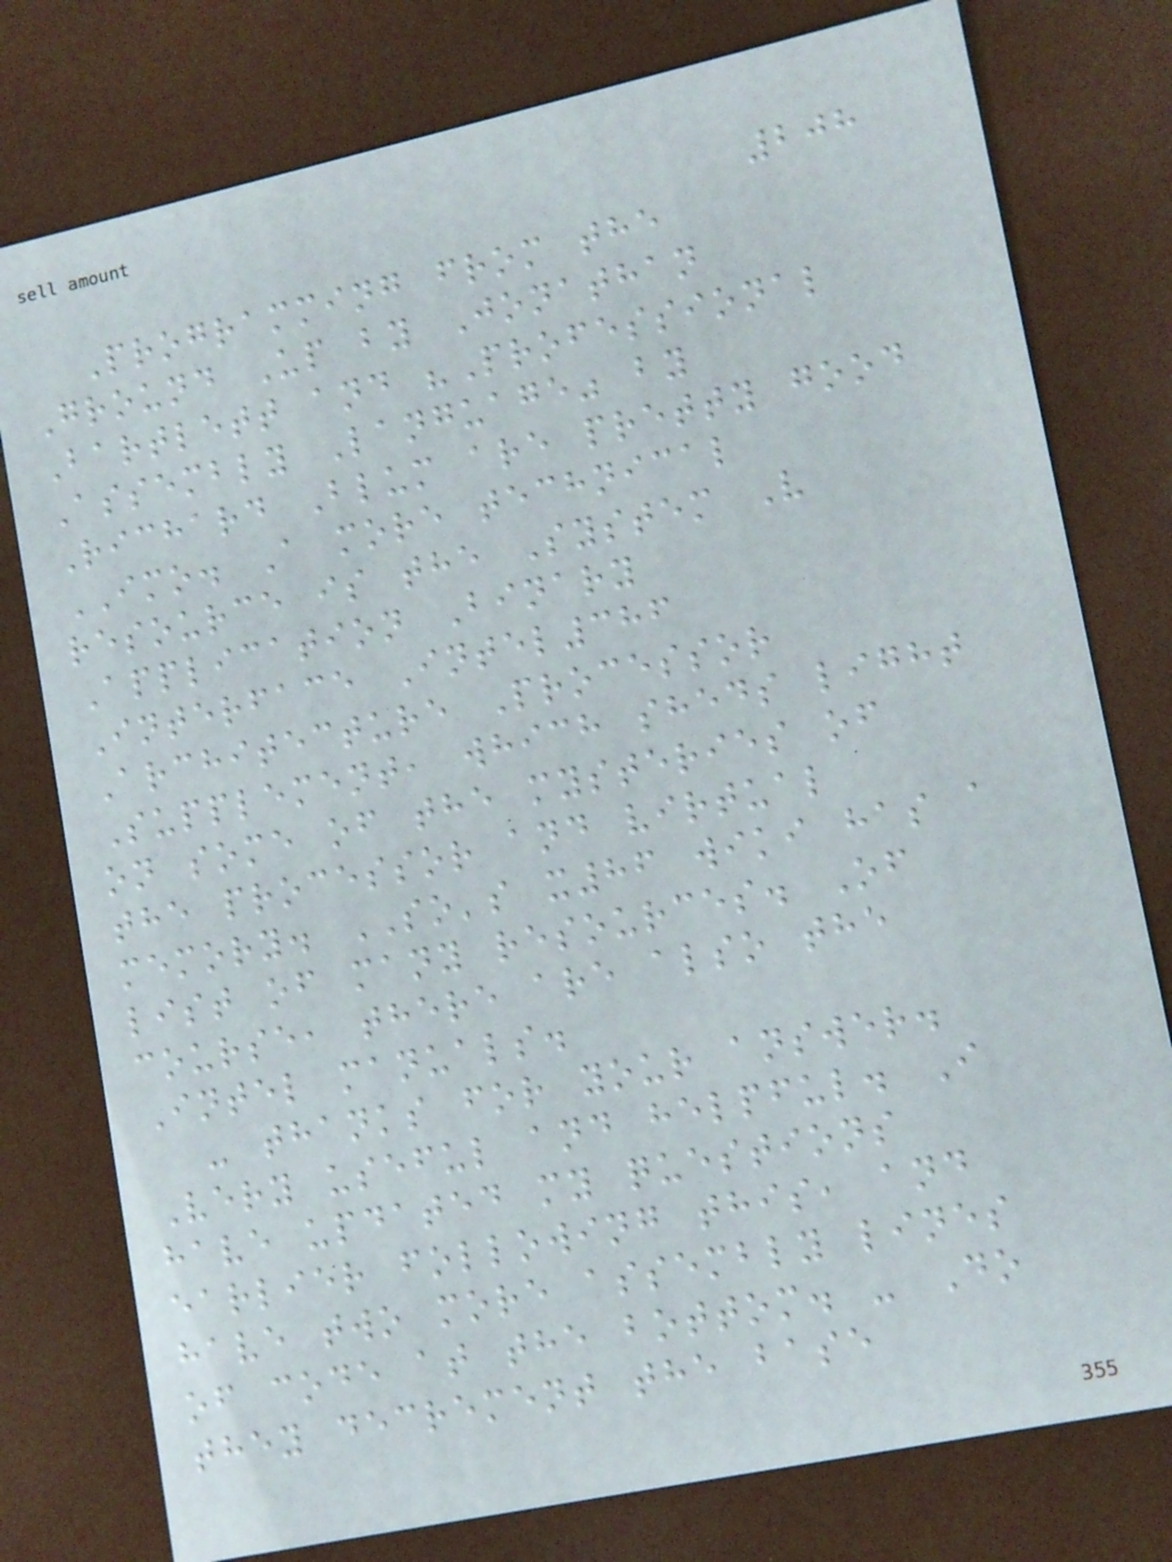208
Programming from the
Ground Up by Jonathan
Bartlett and "Professional
Assembly Language" by
Richard Blum are pretty good
IMO. A more technical
resource is the System V
Application Binary
Interface Intel386
Architecture Processor
Supplement, which sheds light
on some of the mysteries of
the processor and virtual
memory. SO's x86 wiki has a
list of many resources. Of
course, there are also the
Intel manuals.
- thanks for your answer.
Very useful and helpful. I
have updated my questions
earlier following this, and
have two more assembly lines
of code at the bottom. - Do
they decrement the base
